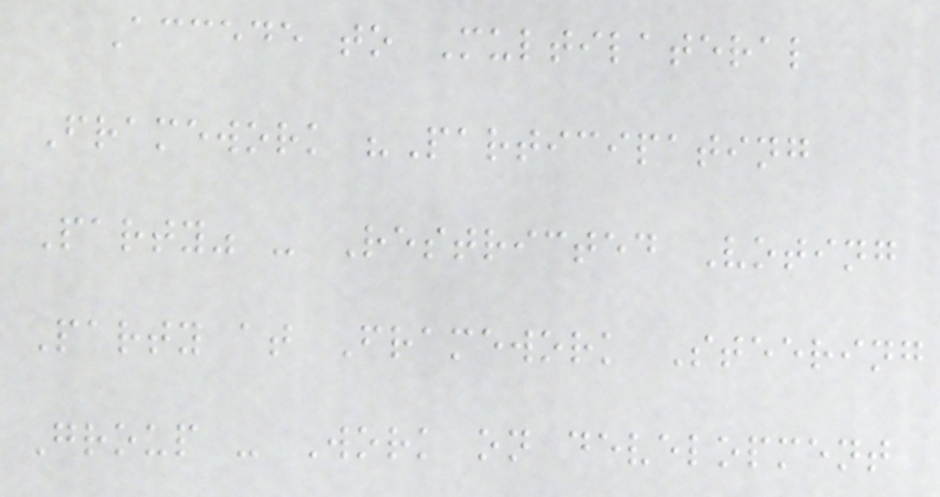Accede to Multilateral
Framework "Participating
Party" - Restricted Voting
Party at Framework Steering
Group - Work on development
